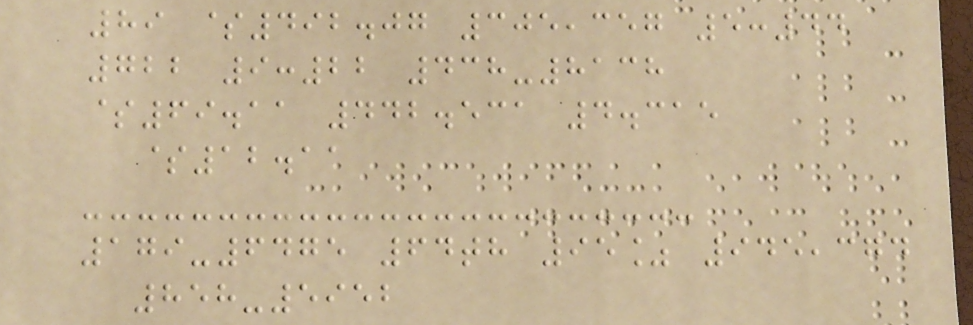89 $492.07 305,357 5:44
722 9:22 438-8138
$69.11 442.531 4.315
$12.11
179-6475 64th 95% 945,374
858-5952
